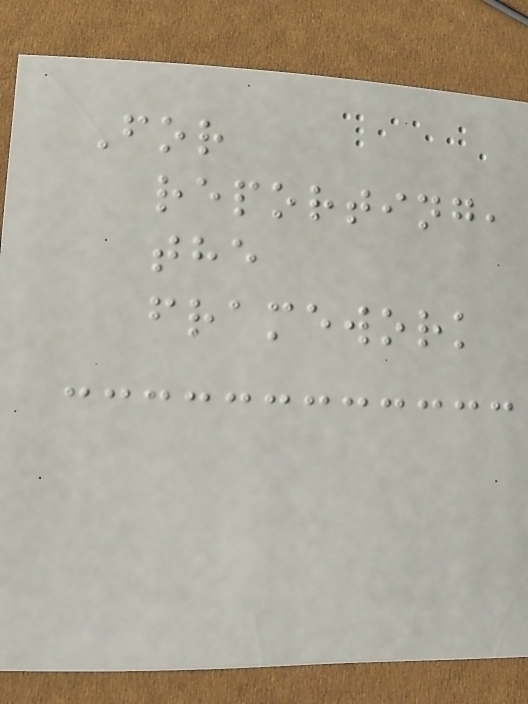For
reporting,
the
framework
